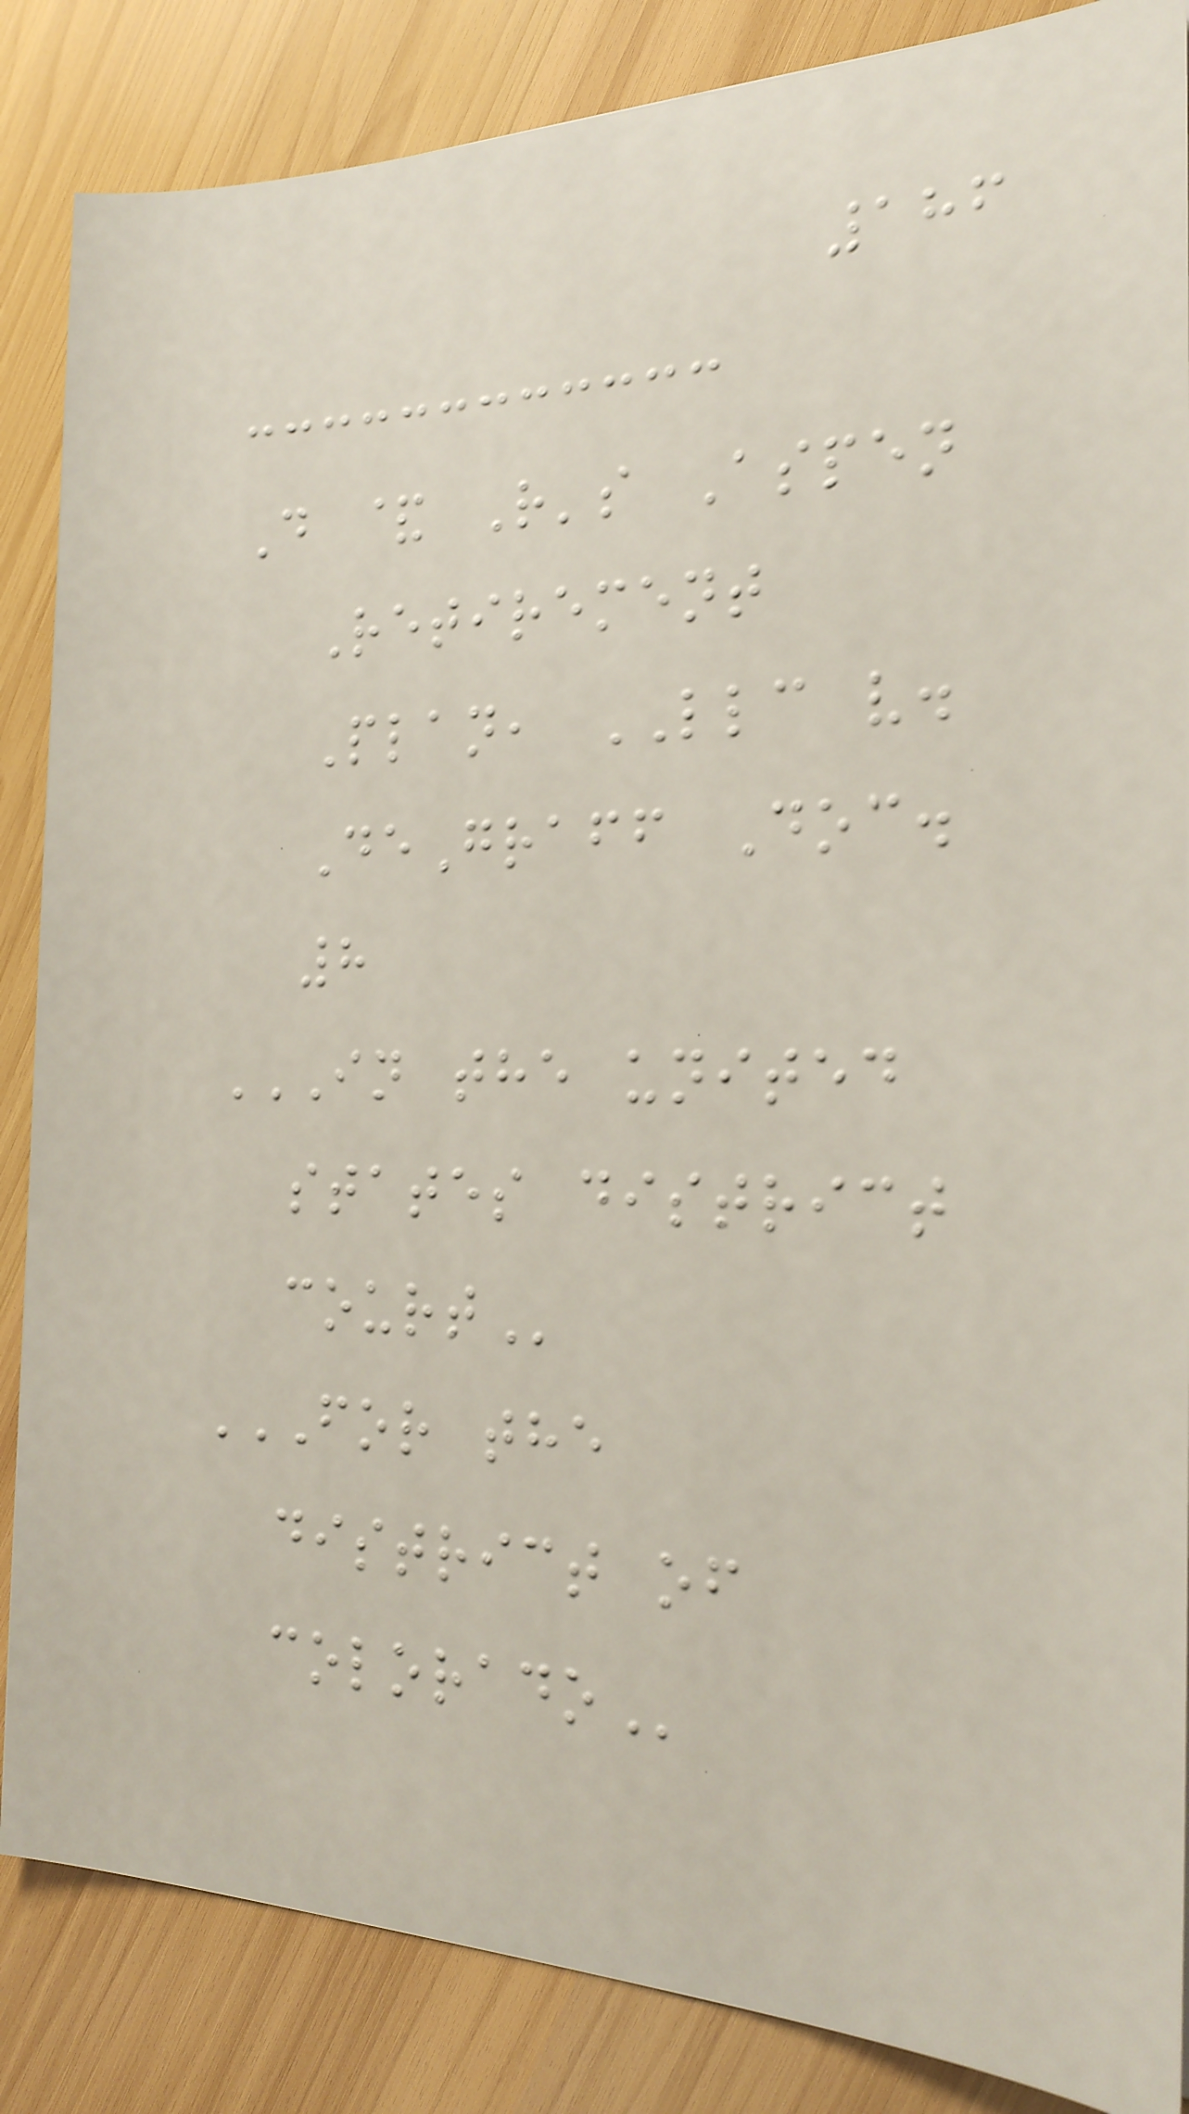186
D & R's Aspen
Retirement
Plan, LLC v.
DeGraff Doc.
8
IN THE UNITED
STATES DISTRICT
COURT
FOR THE
DISTRICT OF
COLORADO
